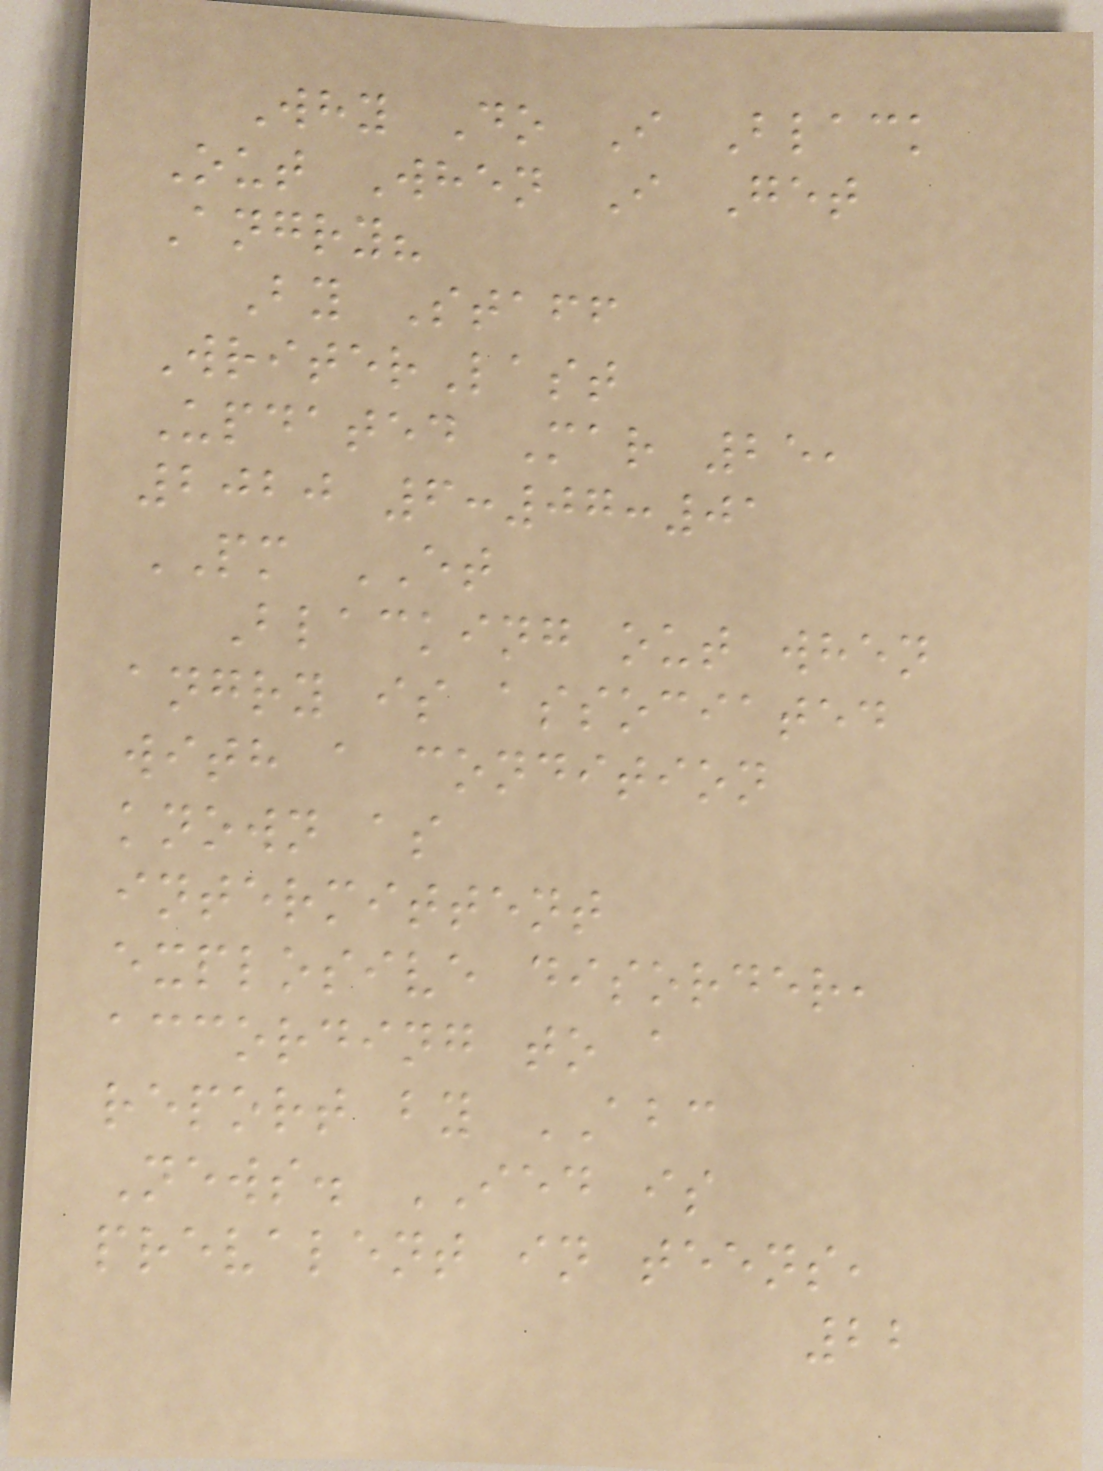Why Do I Black
Out When I Get
Angry?
By Staff
WriterLast
Updated Mar 25,
2020 6:07:01
PM ET
Blacking out when
angry is associated
with a condition
known as
intermittent
explosive disorder,
according to a
report by ABC
News. IED is
prevalent in teens,
22
